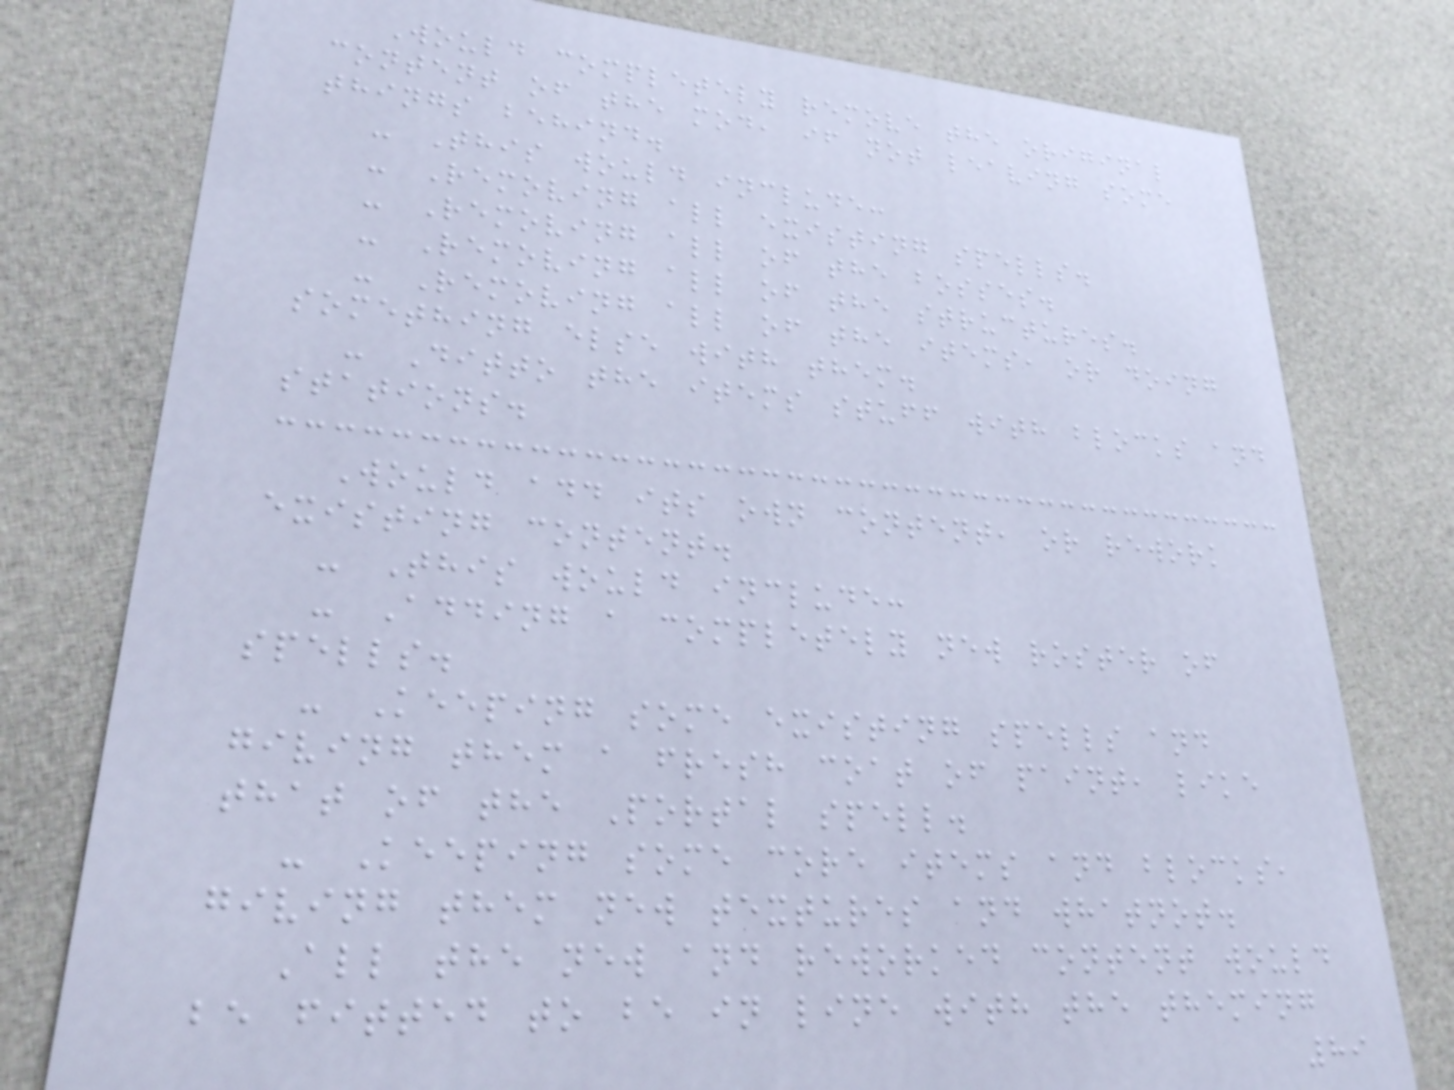Would completely remove the original
content of the mod, if not leaving some
things behind.
- This would include:
- Removing all existing spells.
- Removing all of the bosses.
- Removing all of the structures.
- Removing all of the items, or doing
something else with them.
- Ditto the items stuff with blocks and
stations.
Would add its own content, or rework
existing content.
- This would include:
- Adding a completely new roster of
spells.
- Keeping some existing spells and
giving them a fresh coat of paint, like
that of the Portal spell.
- Keeping some core items and blocks,
giving them new textures and whatnot.
All the new and reworked content would
be fitted to be in line with the theming
89
